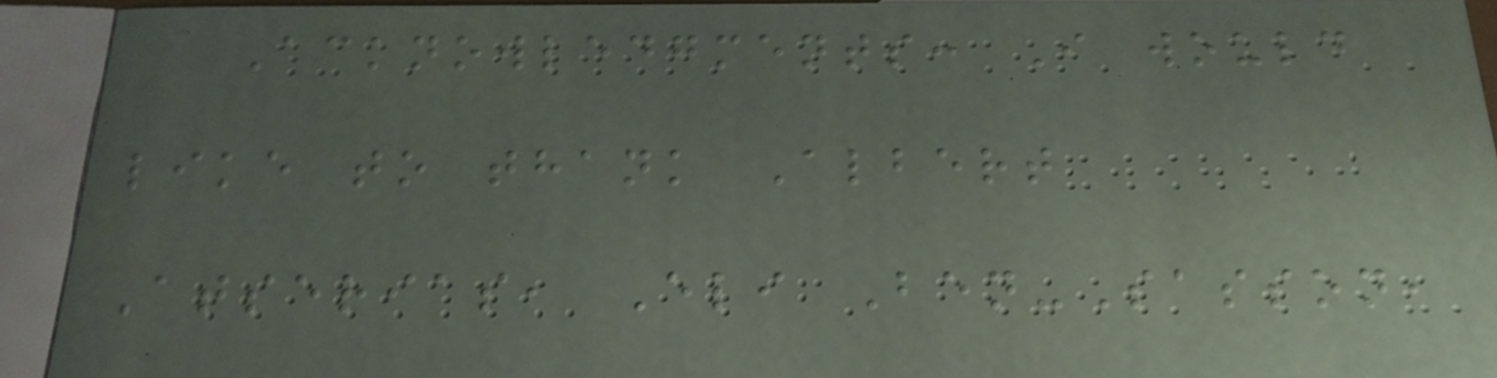Acknowledgments: I would
like to thank Albert
Atserias, Eli Ben-Sasson,
